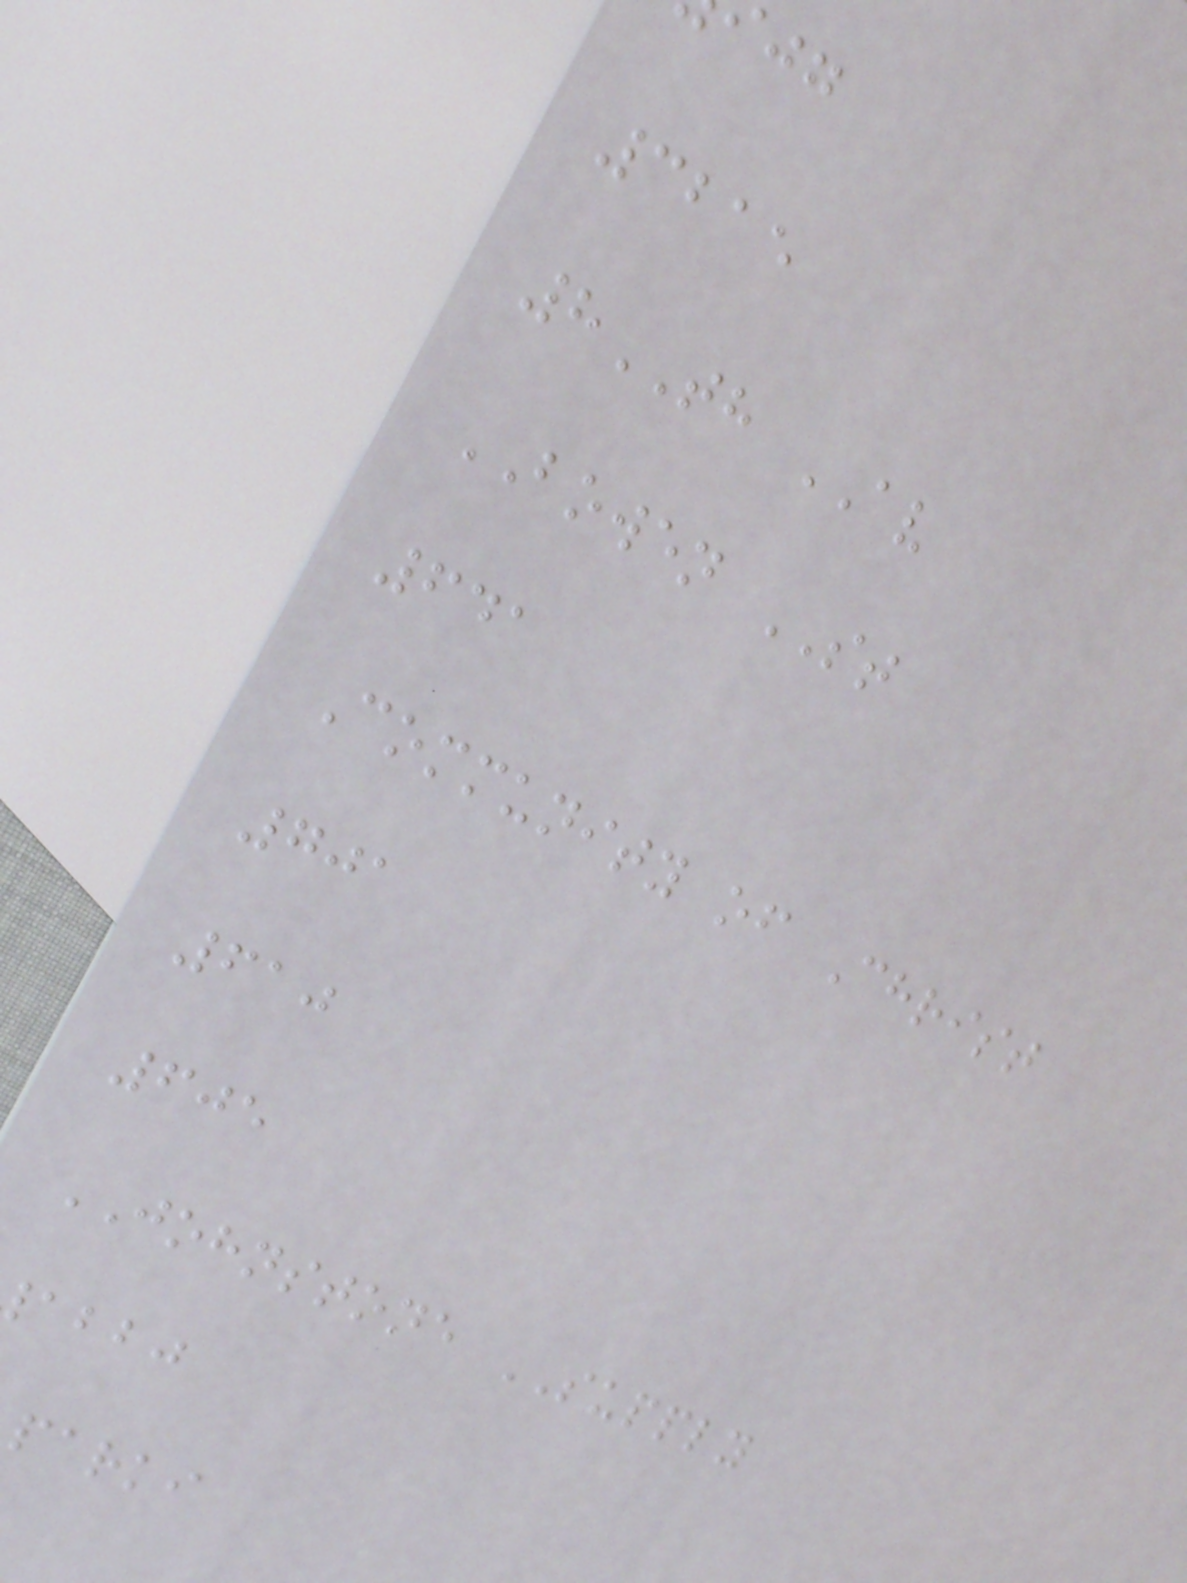3215
8TH AV
BOWEN ST
641
Community of Christ
701
610
605
JOHNSTONE SUPPLY
abbj
parki
